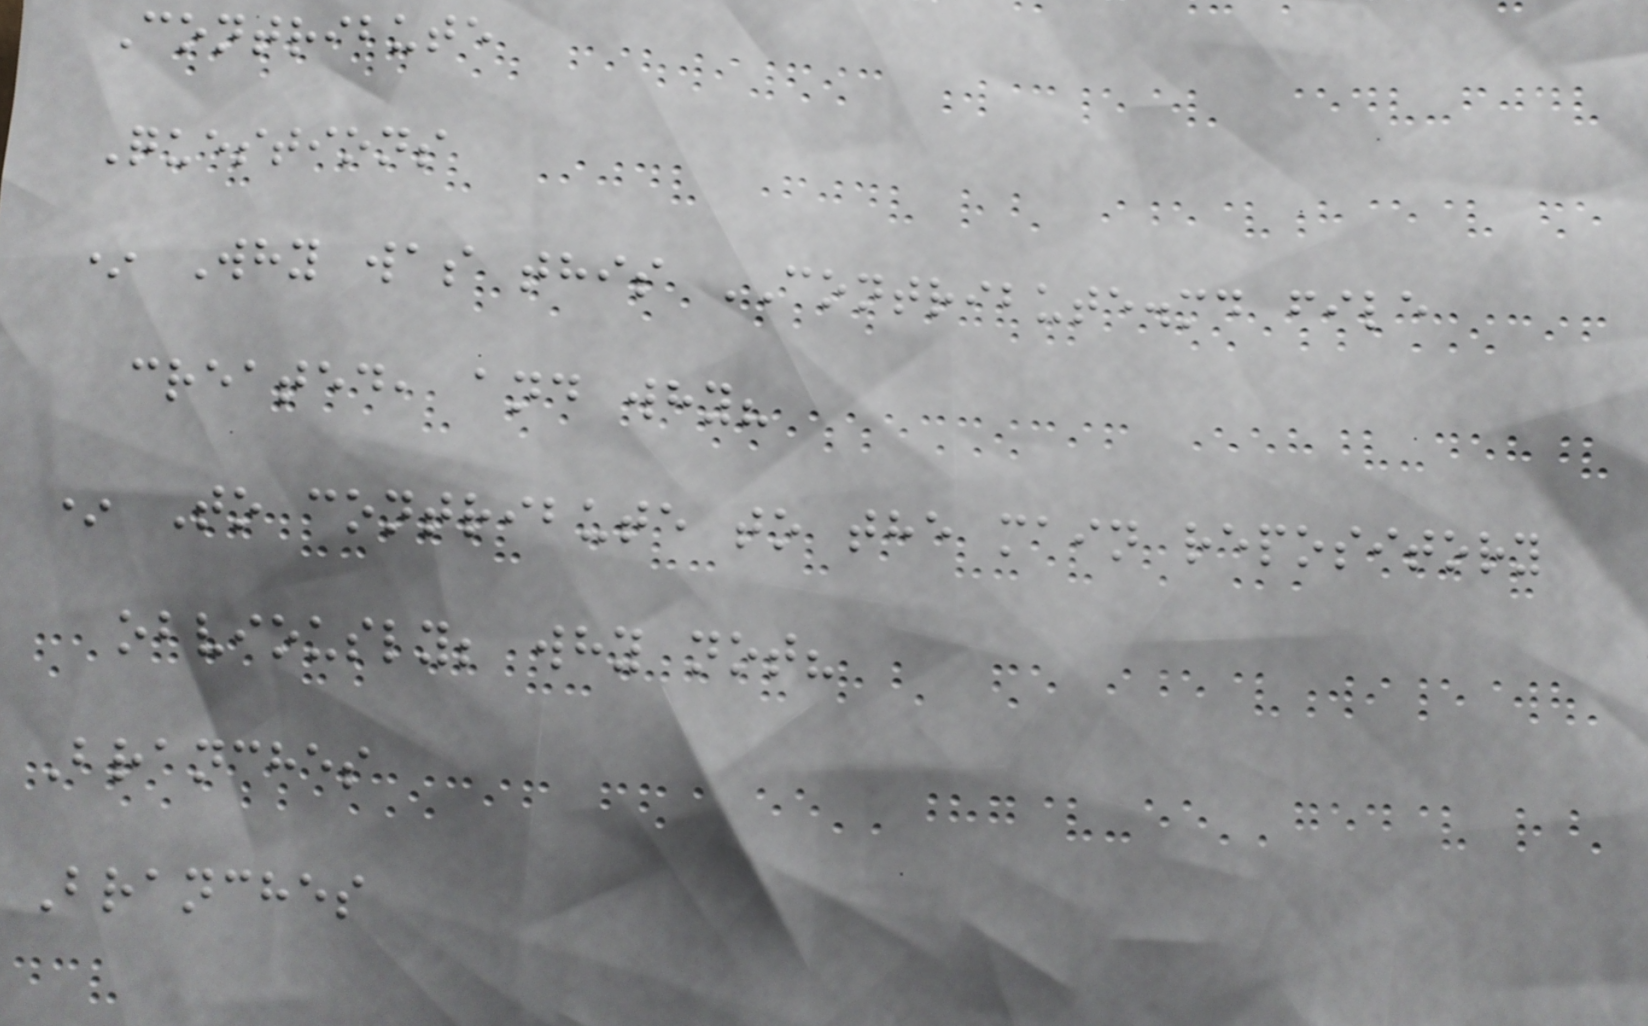Contribute
Questions
* Why was this CONTRIBUTE.md file
created, and why?
* To contribute to the main repository
obviously; why not?
Branches
Branches
